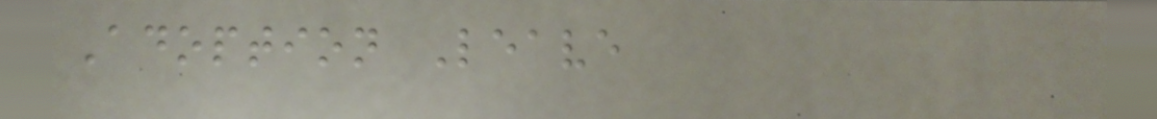Adoption Leave
